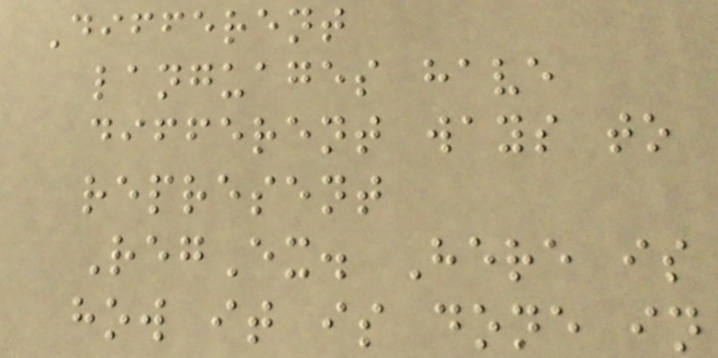Different
languages have
different ways to
represent
RegEx. Here is
how it is done in
